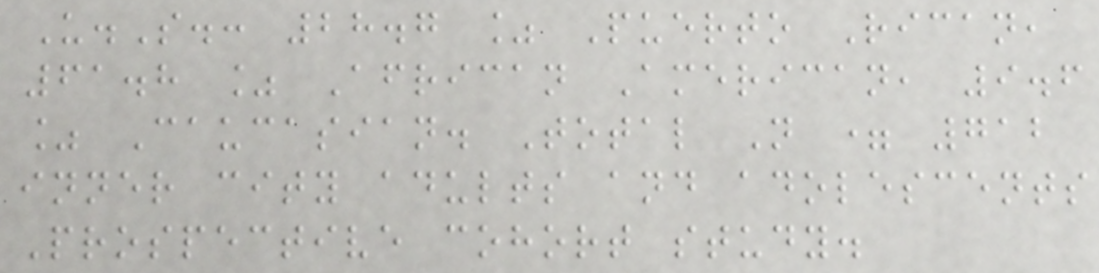U.S.: 28.7 % Puerto Rican,
61.8 % African American, 9.6
% Caucasian. Total N = 712
inner city adults and adolescents
Prospective cohort study.
